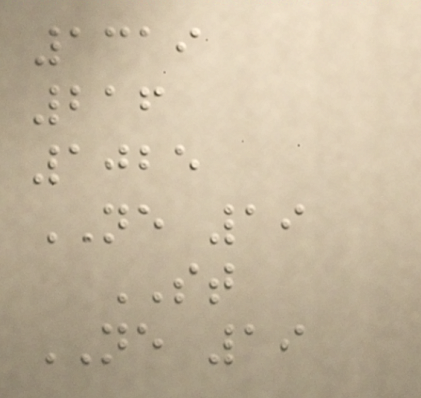1319
216
1025
NE 19
ST
NE 19
